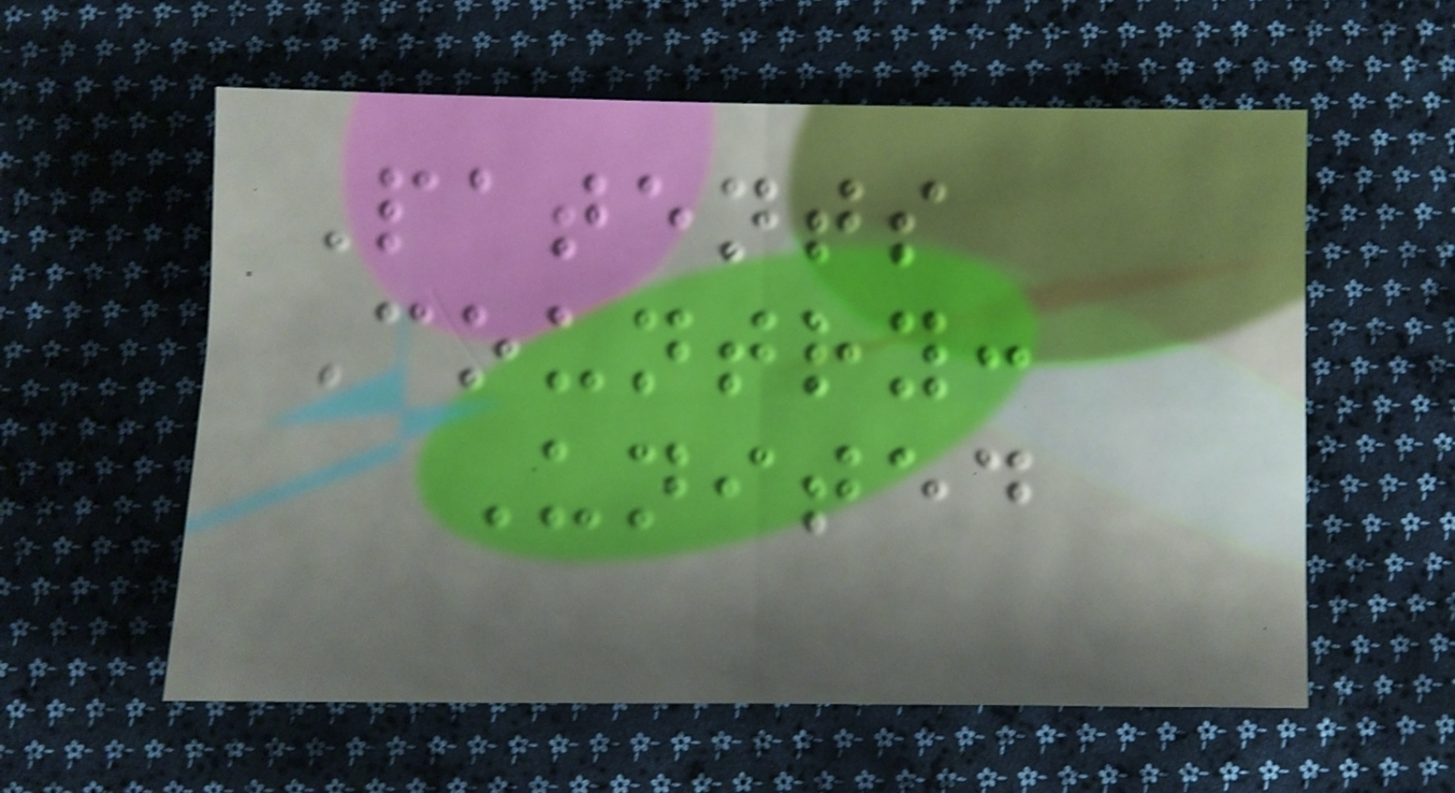Patents
Country:
United
